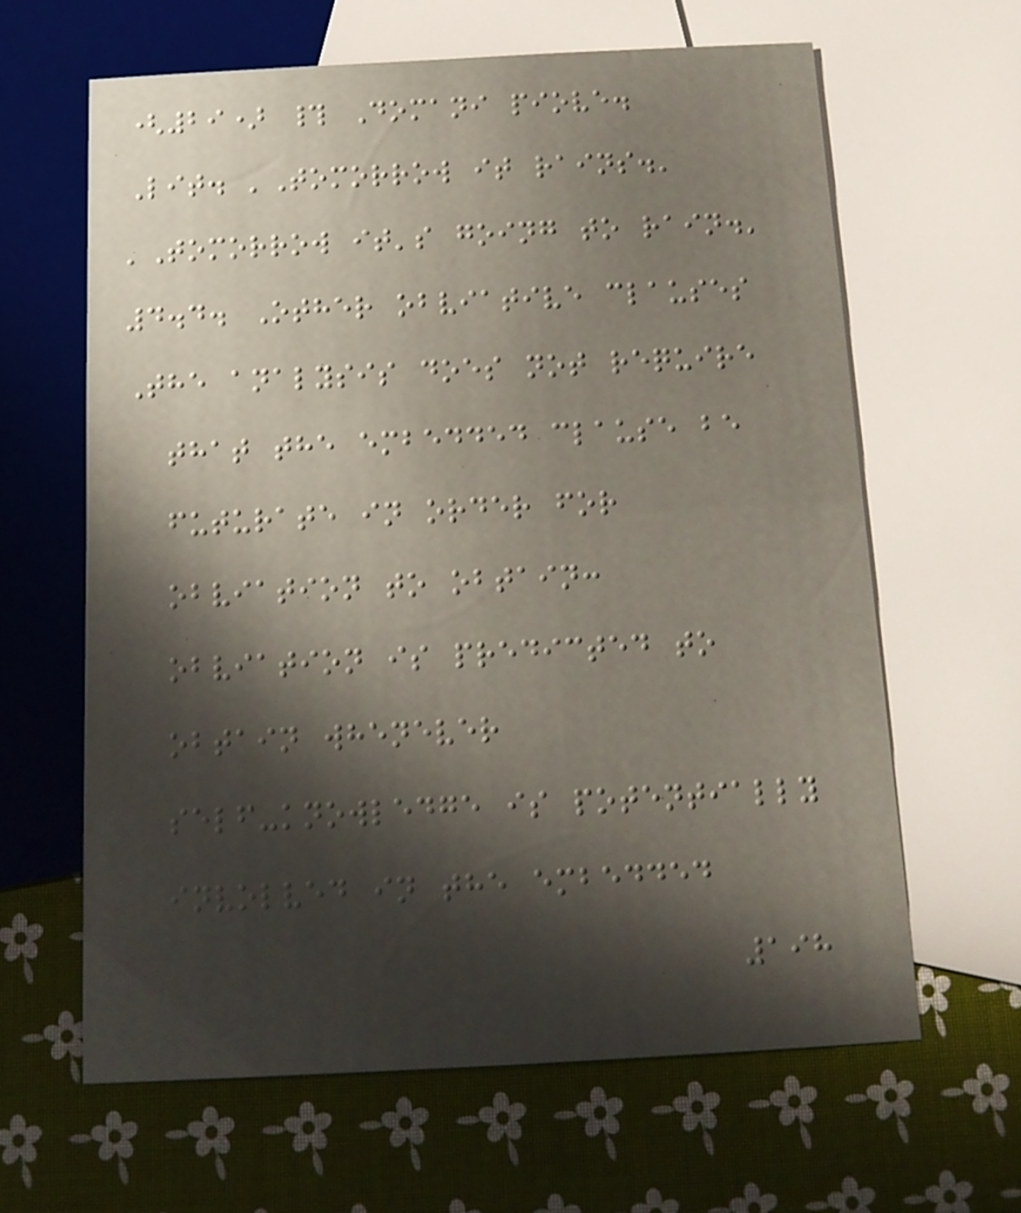(29) # Domani piove.
Lit. 'Tomorrow it rains.'
'Tomorrow it's going to rain.'
4.4. Other obviative clauses
The analysis does not require
that the embedded clause be
futurate in order for
obviation to obtain:
obviation is predicted to
obtain whenever
self-knowledge is potentially
involved in the embedded
198
